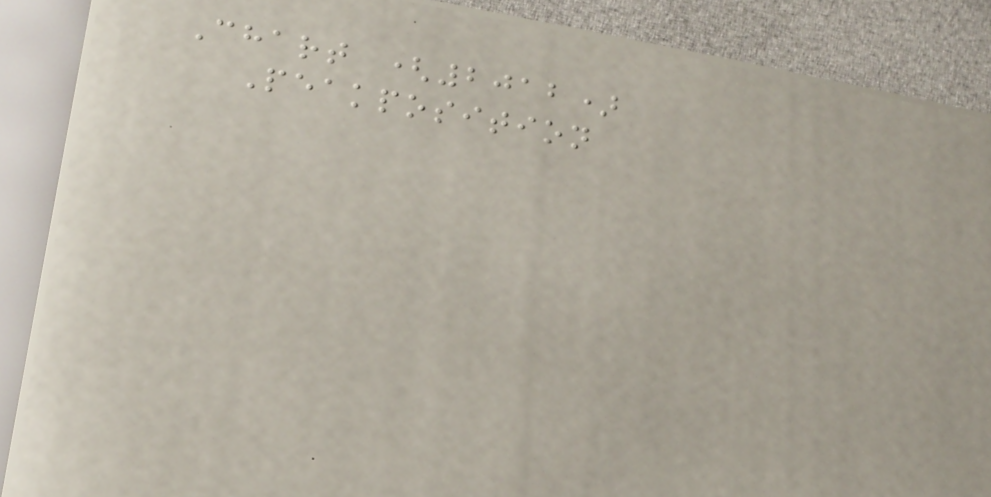Chart (2012)
Peakposition
